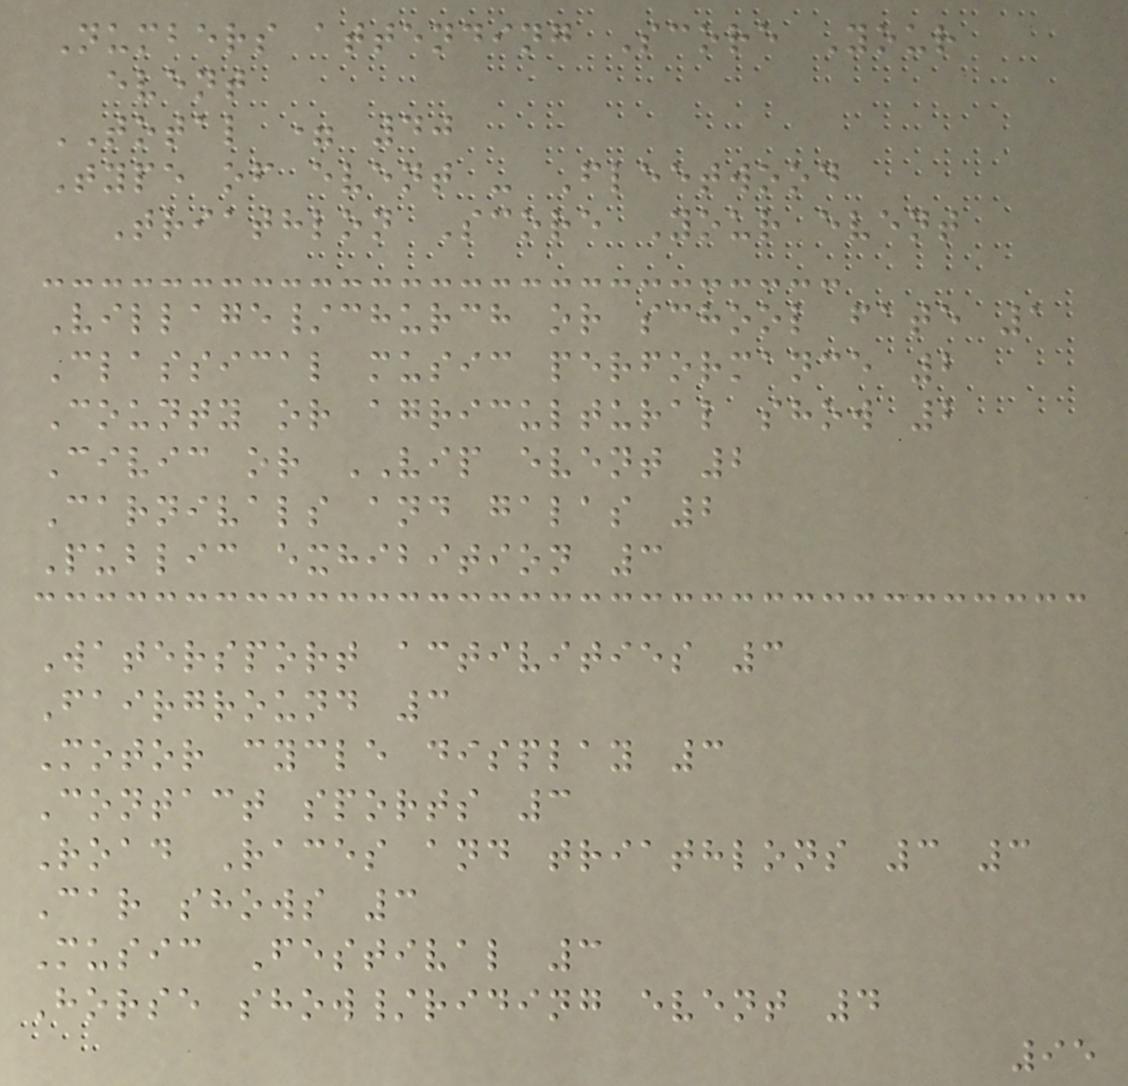Numbers attending Score Your
event
TOTAL = 40
Type of event - Fleetwood
Triathlon Score Your event
Village/church or school fate 1
Classical music performance 2
County or agricultural show 2
Civic or VIP event 2
Carnivals and galas 2
Public exhibition 3
Watersport activities 3
Fairground 3
Motor cycle display 3
Contact sports 3
Road Races and triathlons 3 3
Car shows 3
Music Festival 3
Horse show/riding event 4
95
